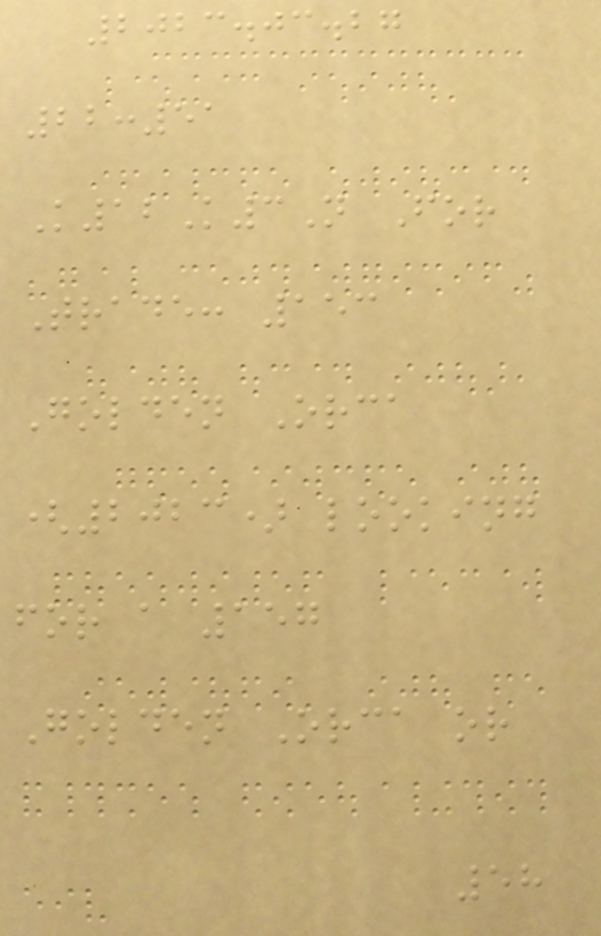2023.03.27
22:51
K12K3N For
Trade: 153
Golden Orca
(2023) looking
for a 157
Golden Orca or
58
